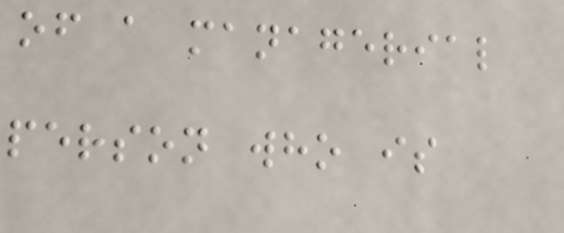of a managerial
person who is
